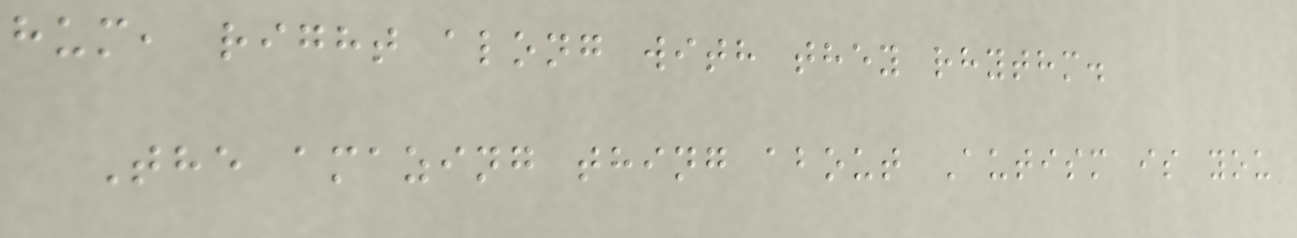hum, right along with they rhythm.
The amazing thing about Autism is you
